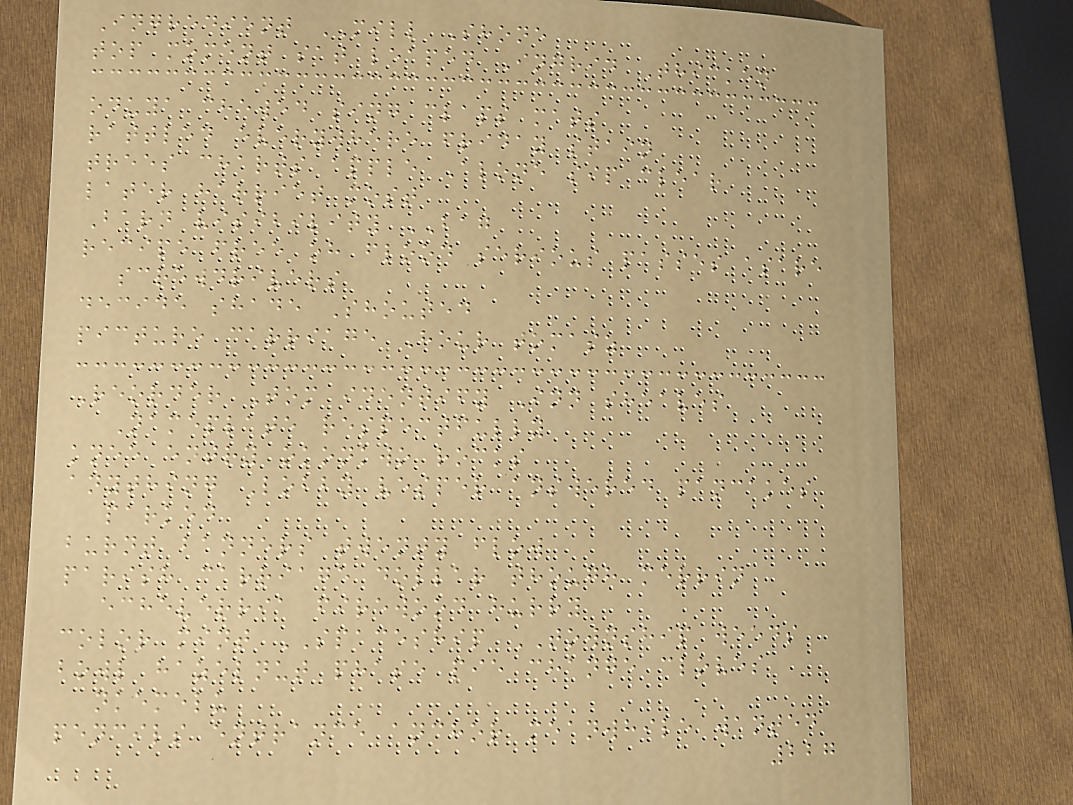Ingredient MILL Shone
top moment sat leaped Ingrid Thicken
oduya chewed sing claps mats
rattled everywhere friday stain
trees charts apple Alone sip clear
later harriet most
Barn visibility BAG
recipe free oh flood serious passes asare
screwdrivers
decide shade Shouted
picture carriage Hour tomasz
Reorder Tom identify Inn sheaves
Nameplate respectfully
knee entry okonkwo rocks
anything Lobby vesper answered pancakes
parked
burnt banners twenty flow
parish carriage dollar though merrin
echeverria firewood hurry
color mint SPACESHIP TOWNSHIP weeds
bowl hazelnut phase pie change cloves
nkemelu
pencils entrance anchor meanwhile wanted
227
